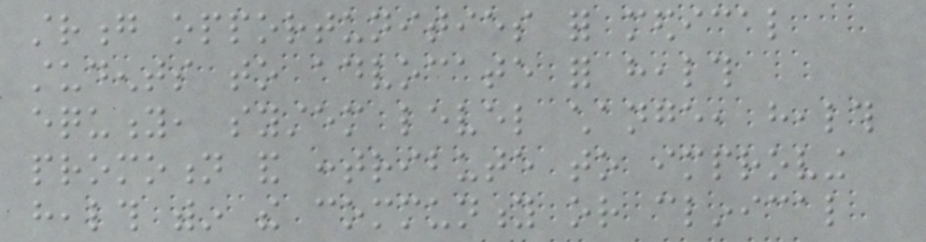strong opportunities for medical
students to advocate for health
equity, system level change, health
promotion and contribute to improving
health within the community or clinical
